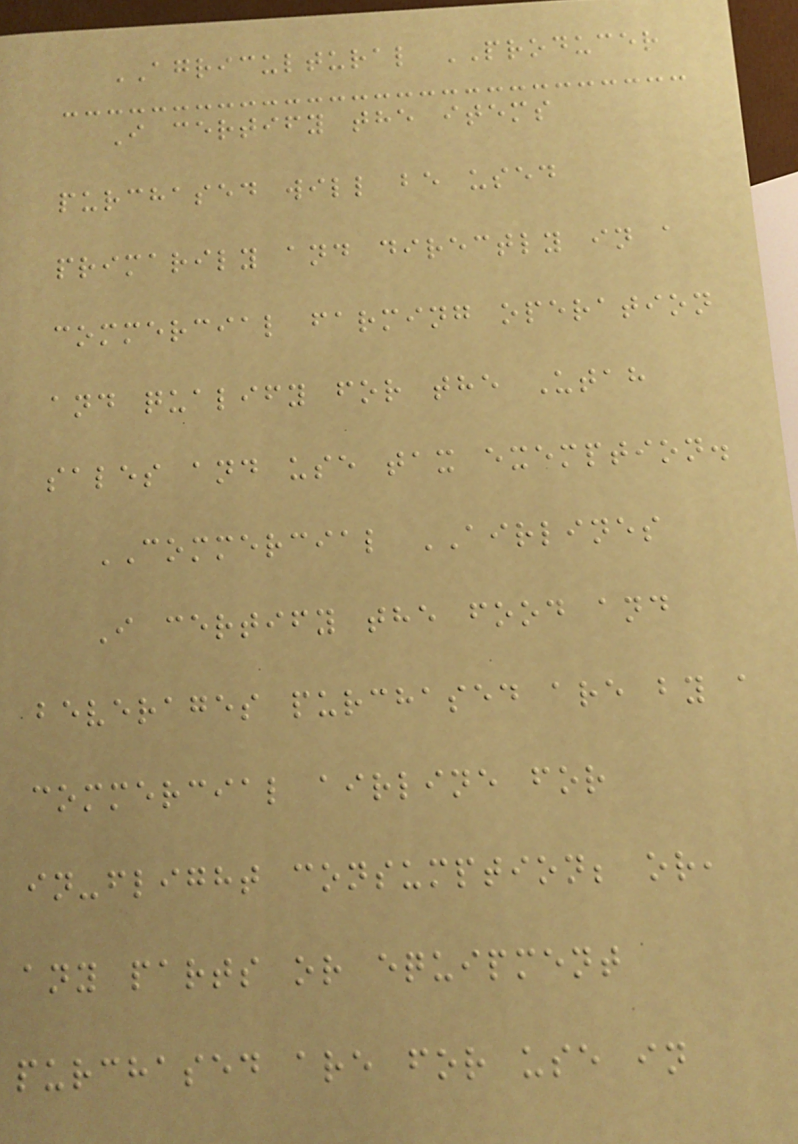AGRICULTURAL PRODUCER
I certify the items
purchased will be used
primarily and directly in a
commercial farming operation
and qualify for the Utah
sales and use tax exemption.
COMMERCIAL AIRLINES
I certify the food and
beverages purchased are by a
commercial airline for
in-flight consumption; or,
any parts or equipment
purchased are for use in
